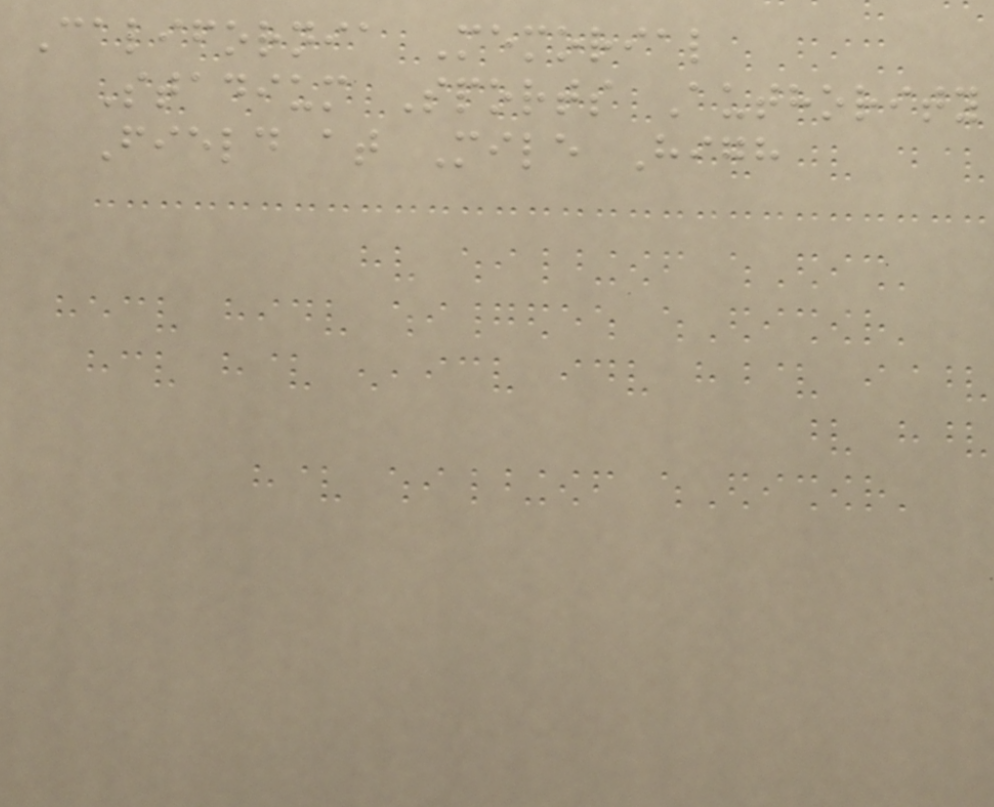California Memorial
Stadium Sports Authority
Field at Mile High
